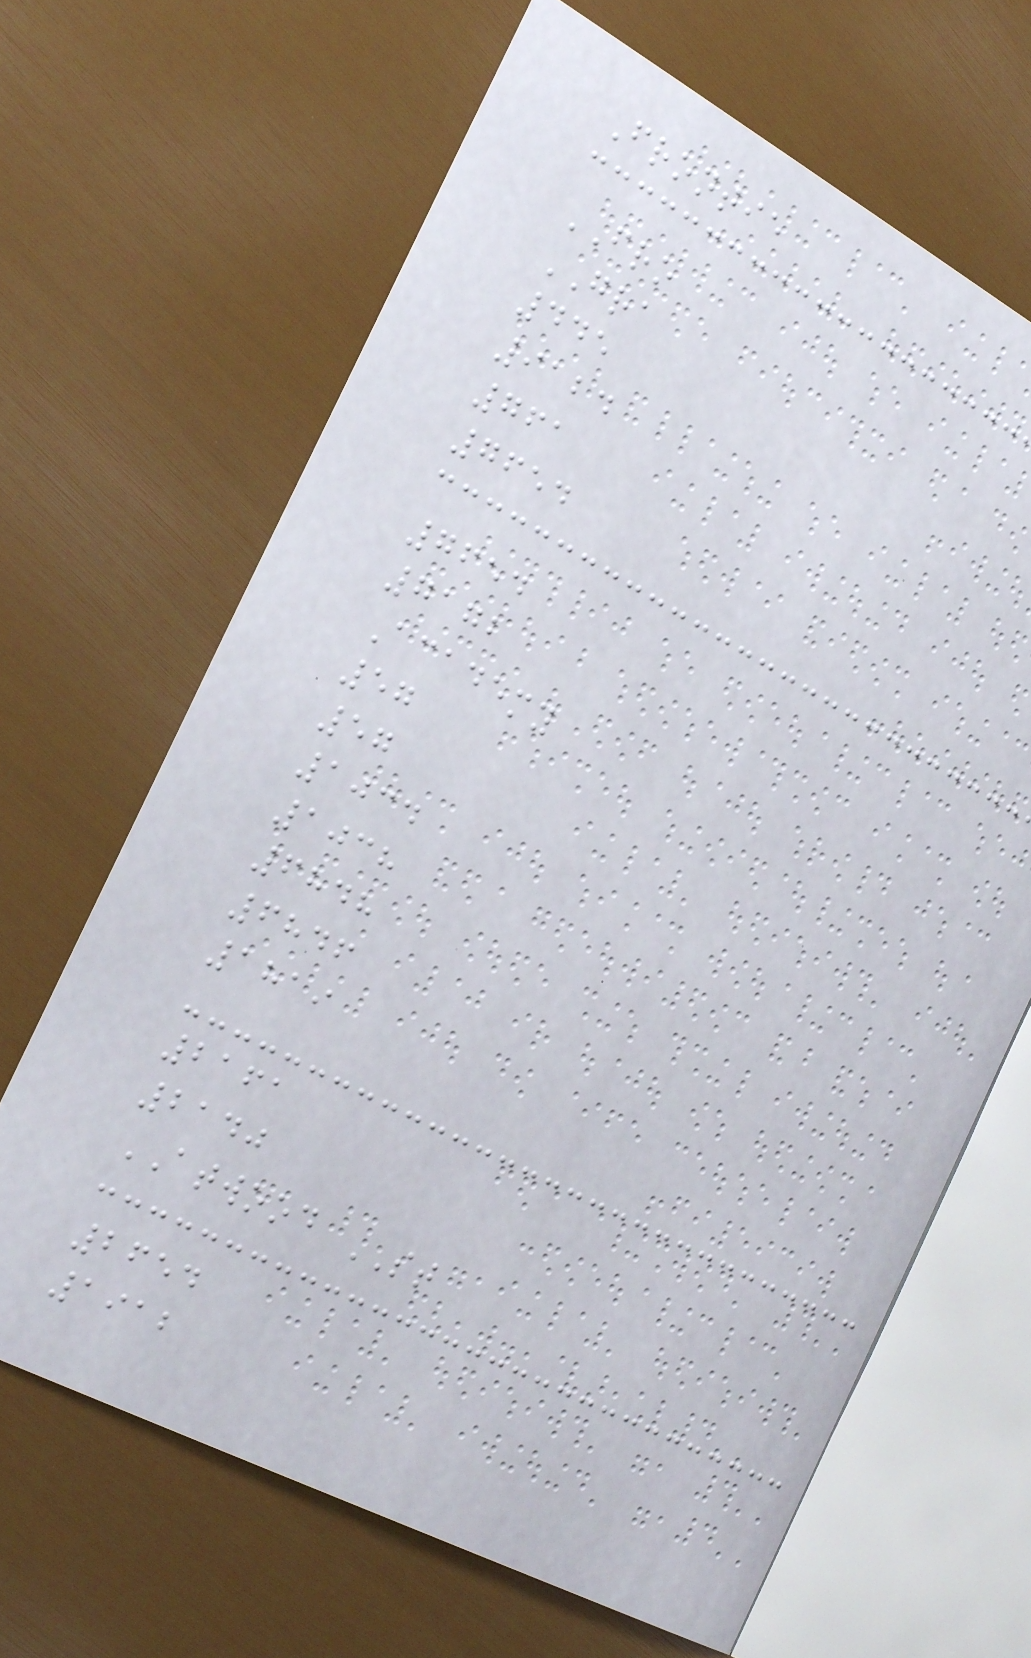Frontie
FRO
GRA
445
9124
761
7654
7654
7172
Academy
57
57
1034
1038
6848
6846
1819
2161
2140
ATWOOD ST
2654
1912
